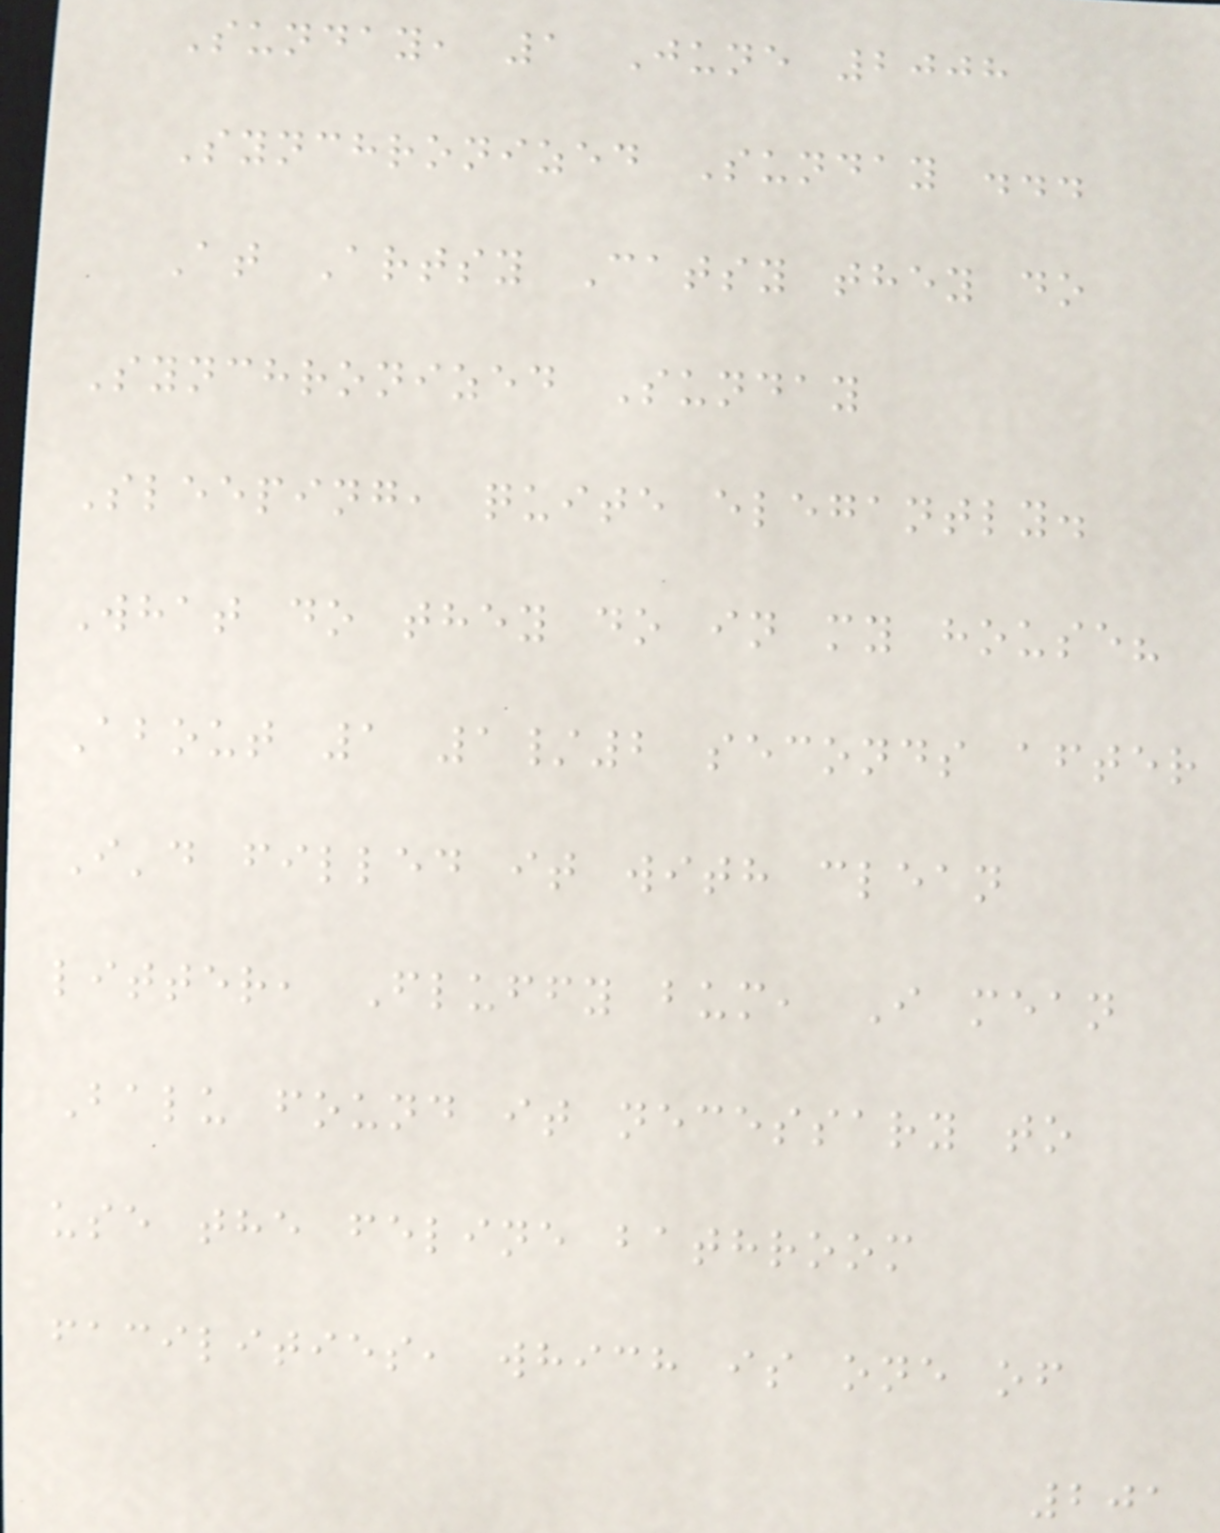Sunday, 1 June 2008
Synchronized Sunday ...
At Artsy Catsy they do
Synchronized Sunday
Sleeping, quite elegantly.
What do they do in my house?
About 1 1/2 seconds after
I'd filled it with clean
litter, Fluffy bum, I mean
Balu found it necessary to
use the feline bathroom
facilities, which is one of
201
